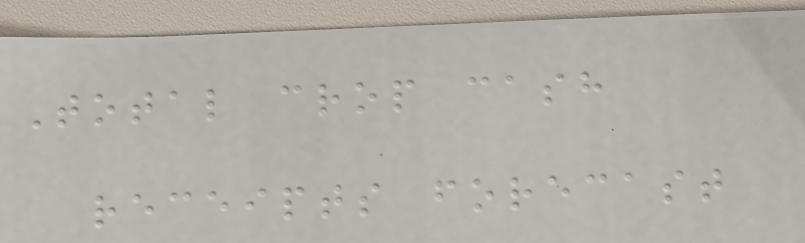Total crop cash
receipts forecast
